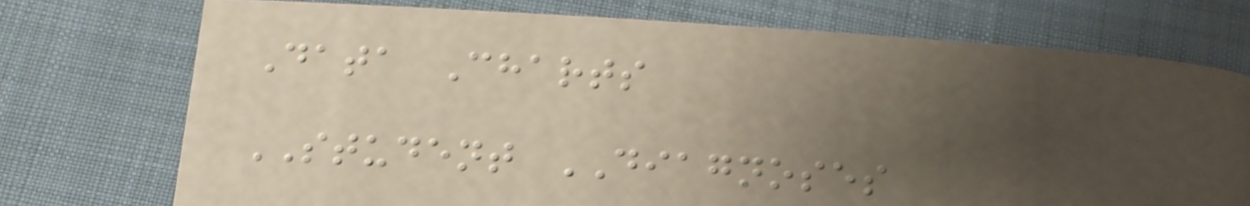Data Charts
STUDENT DIAGNOSES
